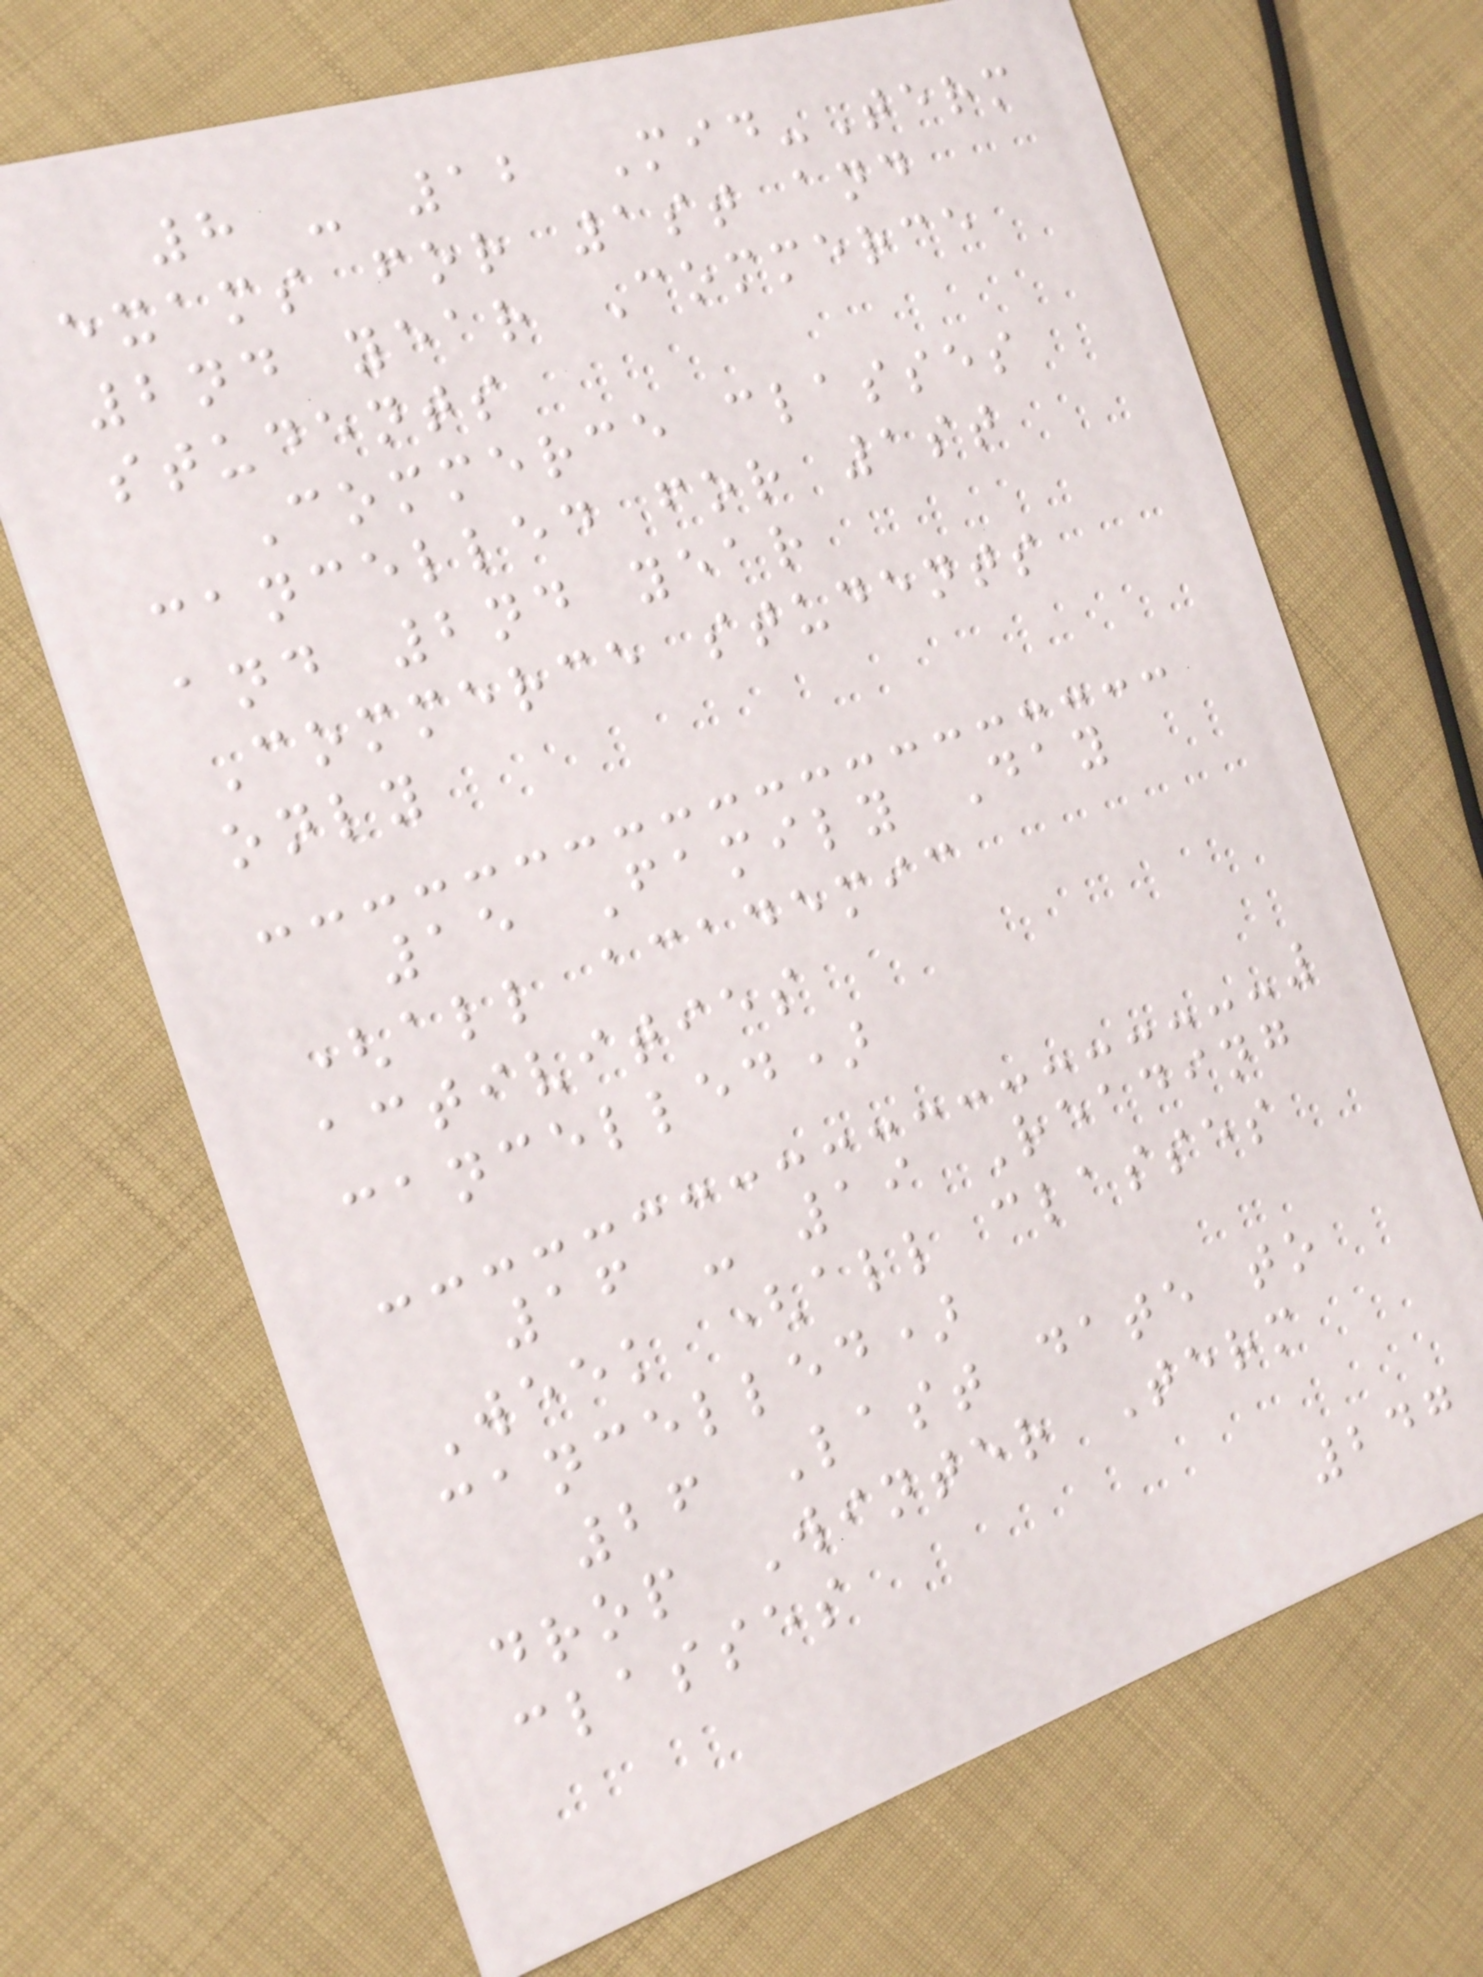8 - 12 Mid-Term
exams for 1st and
2nd year Commerce
students
Commerce classes
cancelled for 1st
and 2nd year
Commerce students
only
15 Family Day
(all academic
activities
cancelled)
16 - 19 Reading
Week (all classes
cancelled)
26 Last date to
drop Winter Term
classes
247
